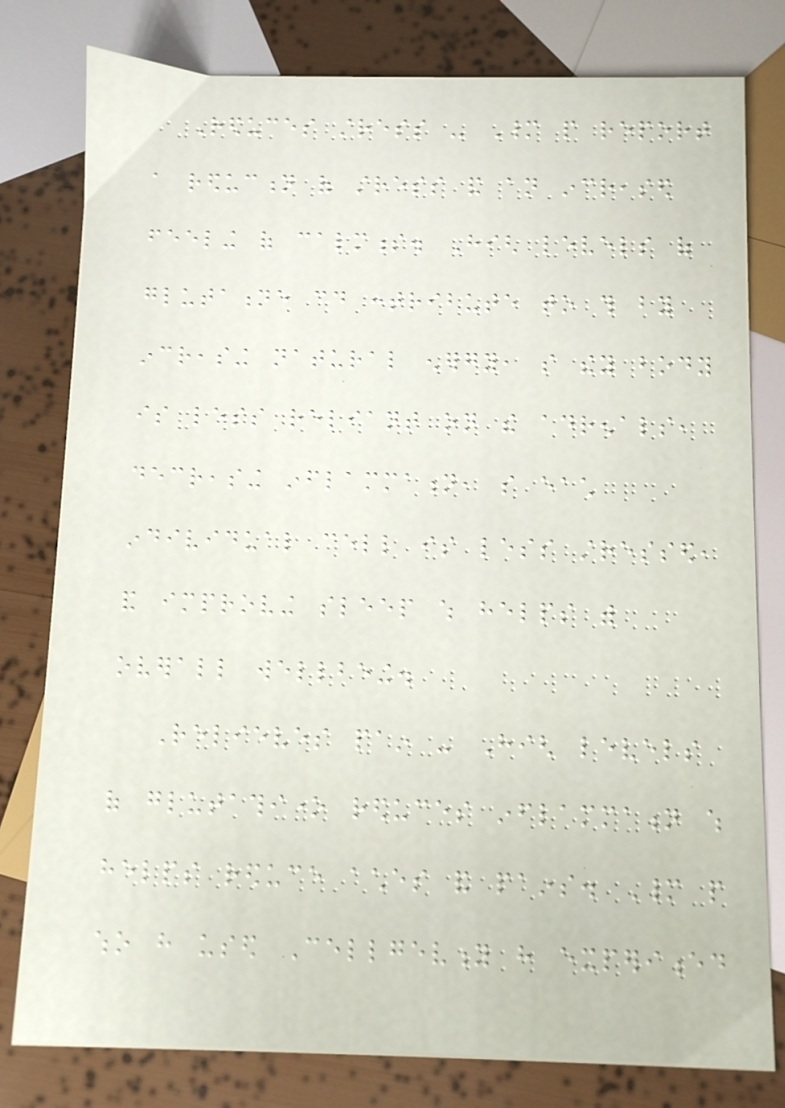Reduces stress - Many people report
a reduction of stress and an increased
feeling of calmness. High levels of
glutatione could contribute to this by
increasing natural energy, so they body
is less reliant on the adrenals,
decreasing inflammation, so each
individual cell is less stressed,
and improving sleep which helps with
overall wellbeing.
Relieves pain - High levels
of glutathione reduces inflammation which
helps reduce aches and pains. Many people
who have used Cellgevity have experienced
